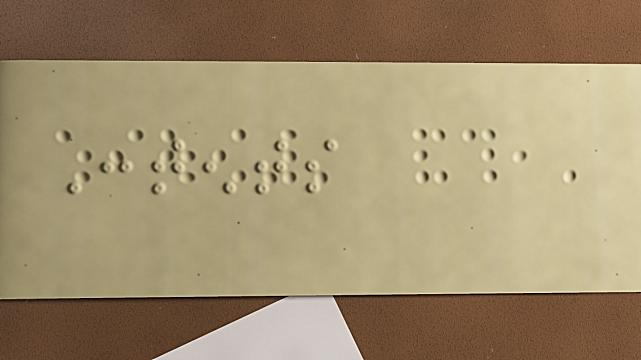Contents
